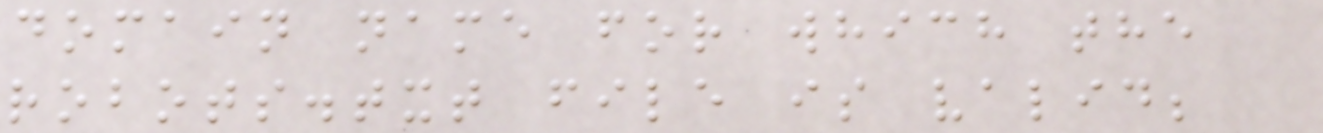domain name for which the
robots.txt file is valid;
